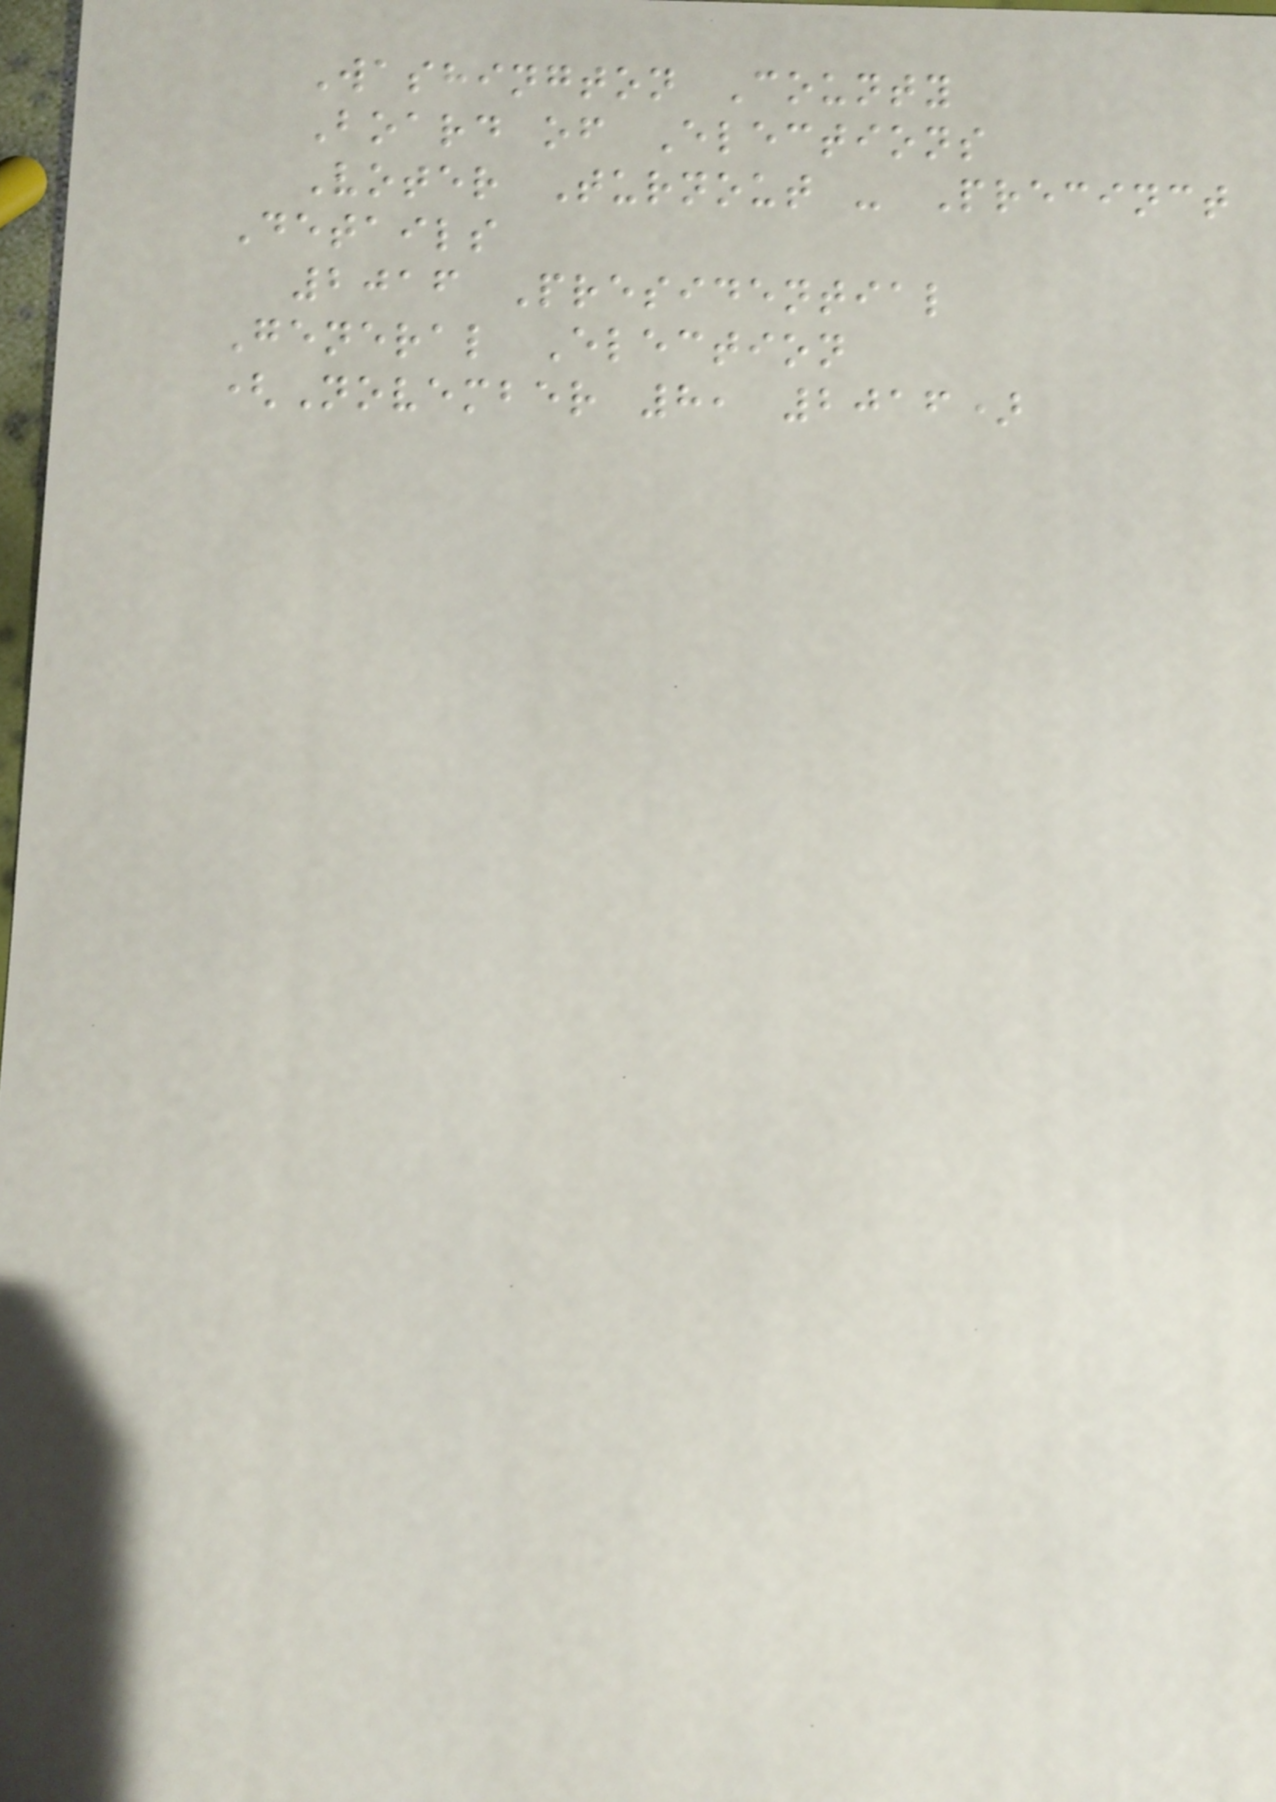Washington County
Board of Elections
Voter Turnout - Precinct
Details
2016 Presidential
General Election
(November 8, 2016)
